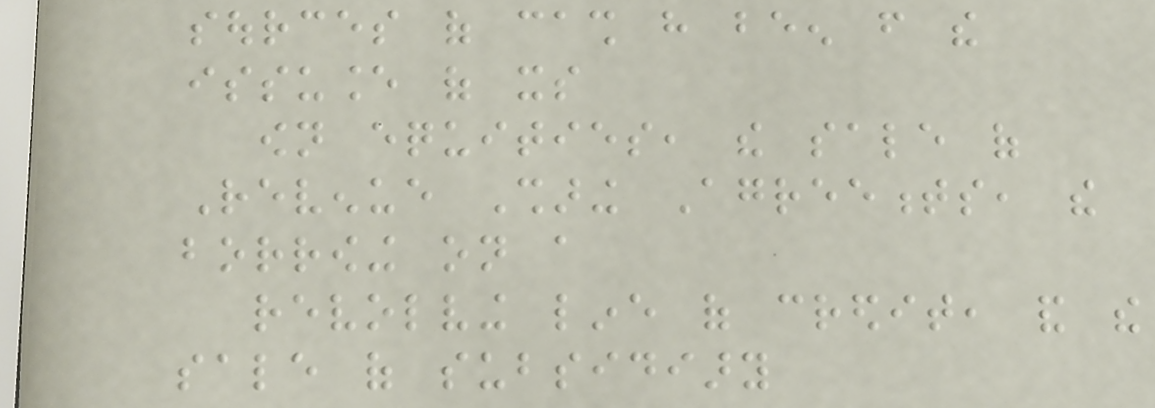sources of cash have been from the
issuance of its
own equities, the sale of
Revenue Sharing Agreements, the
borrowing on a
revolving line of credit, and the
sale of subsidiary
